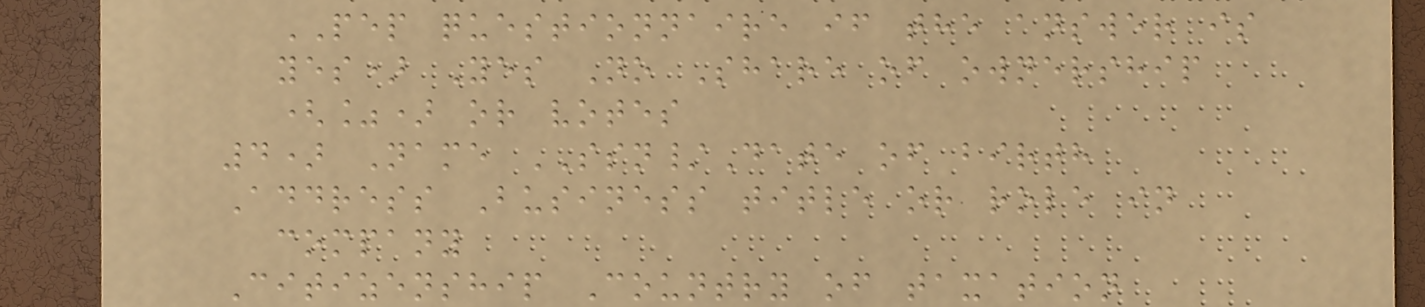PEP questionnaire if the answer is
yes) Yes No Share of ownership
(%) or votes
4) Name SSN/Date of birth
Address Business title or role in
company
Citizenship Country of taxation
